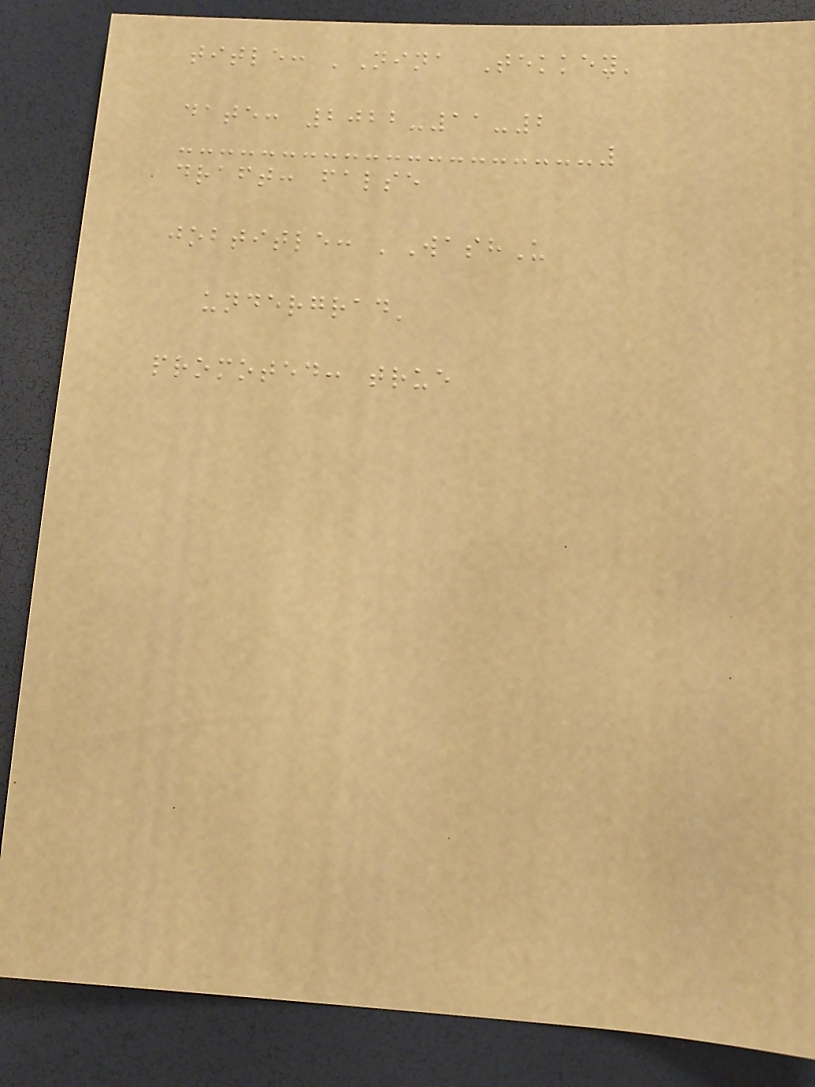title: 'Nina Tekkey'
date: 2022-11-2
draft: false
jobtitle: 'WashU
undergrad'
promoted: true
